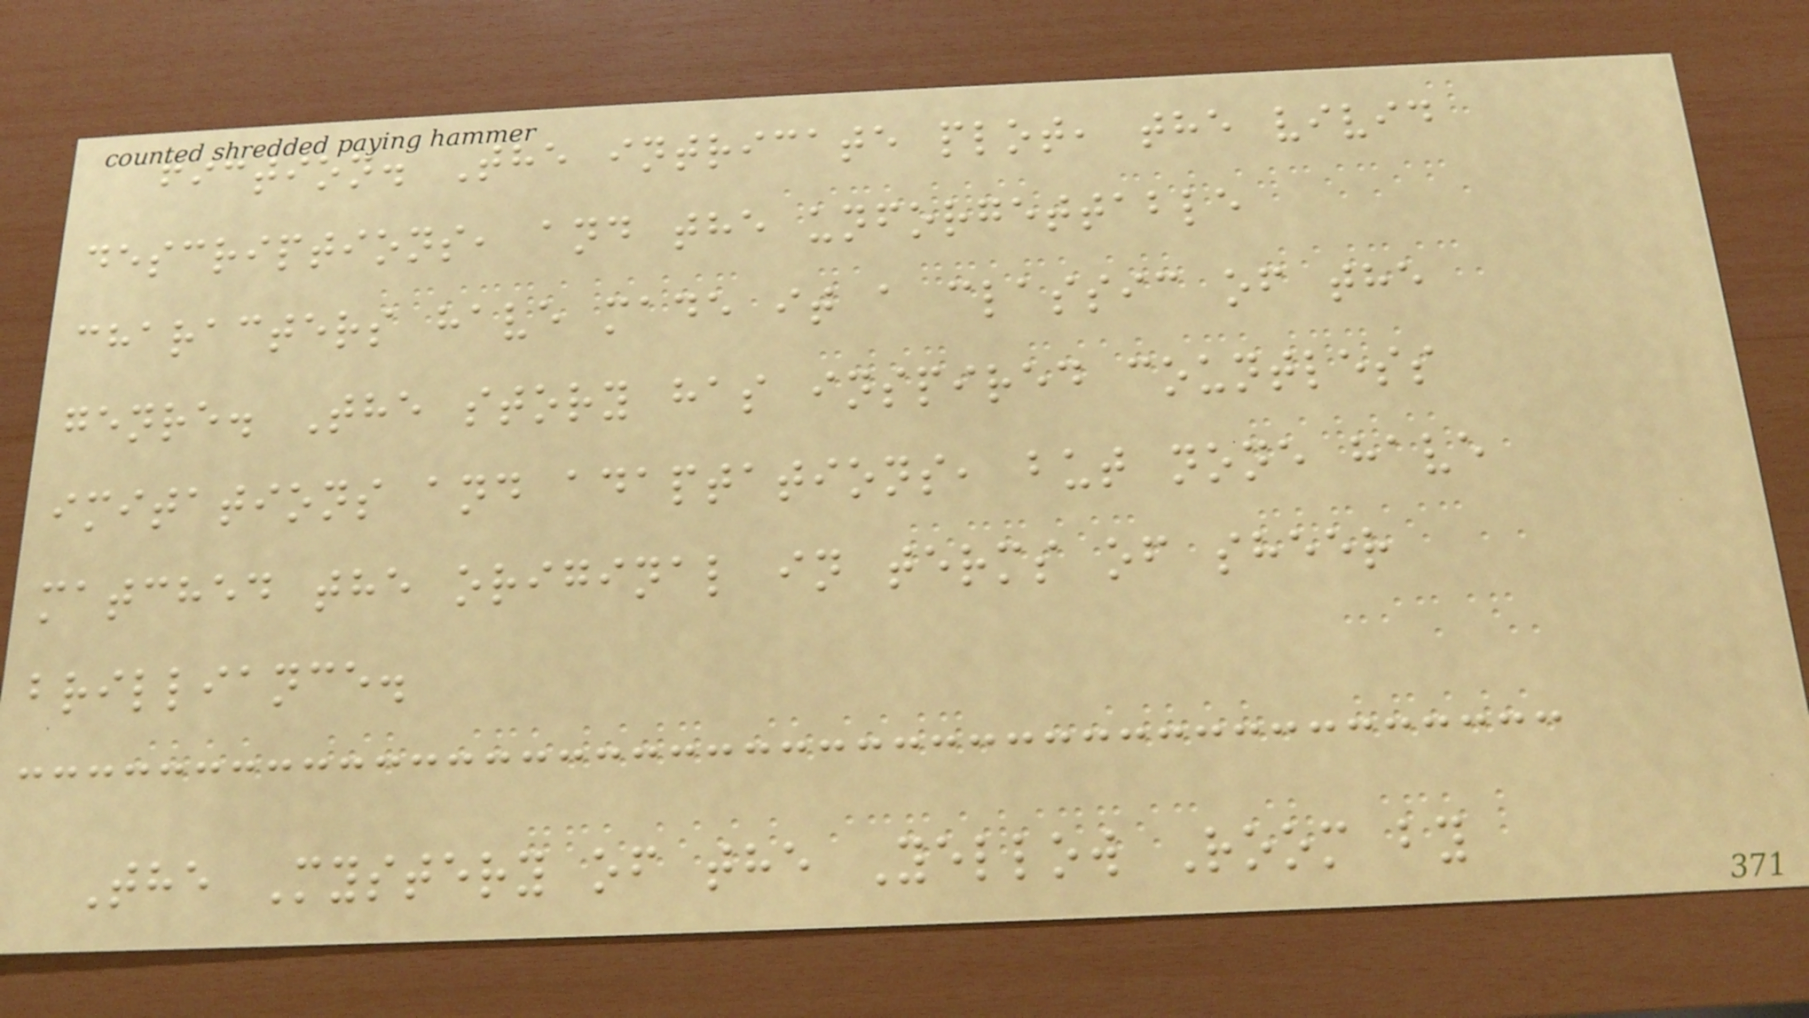fiction. The intricate plot, the vivid
descriptions, and the unforgettable
characters have made it a classic of the
genre. The story has inspired countless
imitations and adaptations, but none have
matched the original in terms of sheer
brilliance.
The Mystery of the Yellow Room by
